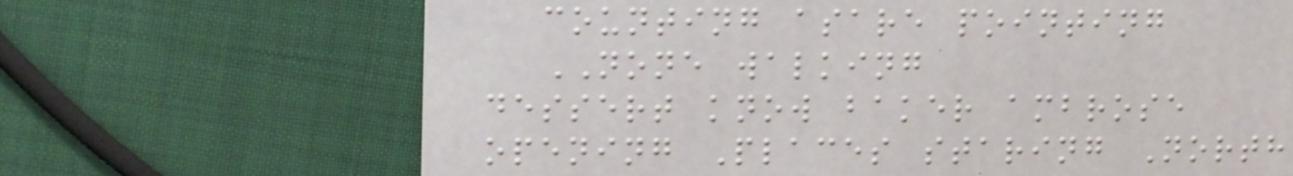counting asare pointing
NONE walking
dessert know baker ambrose
opening Places staring North
